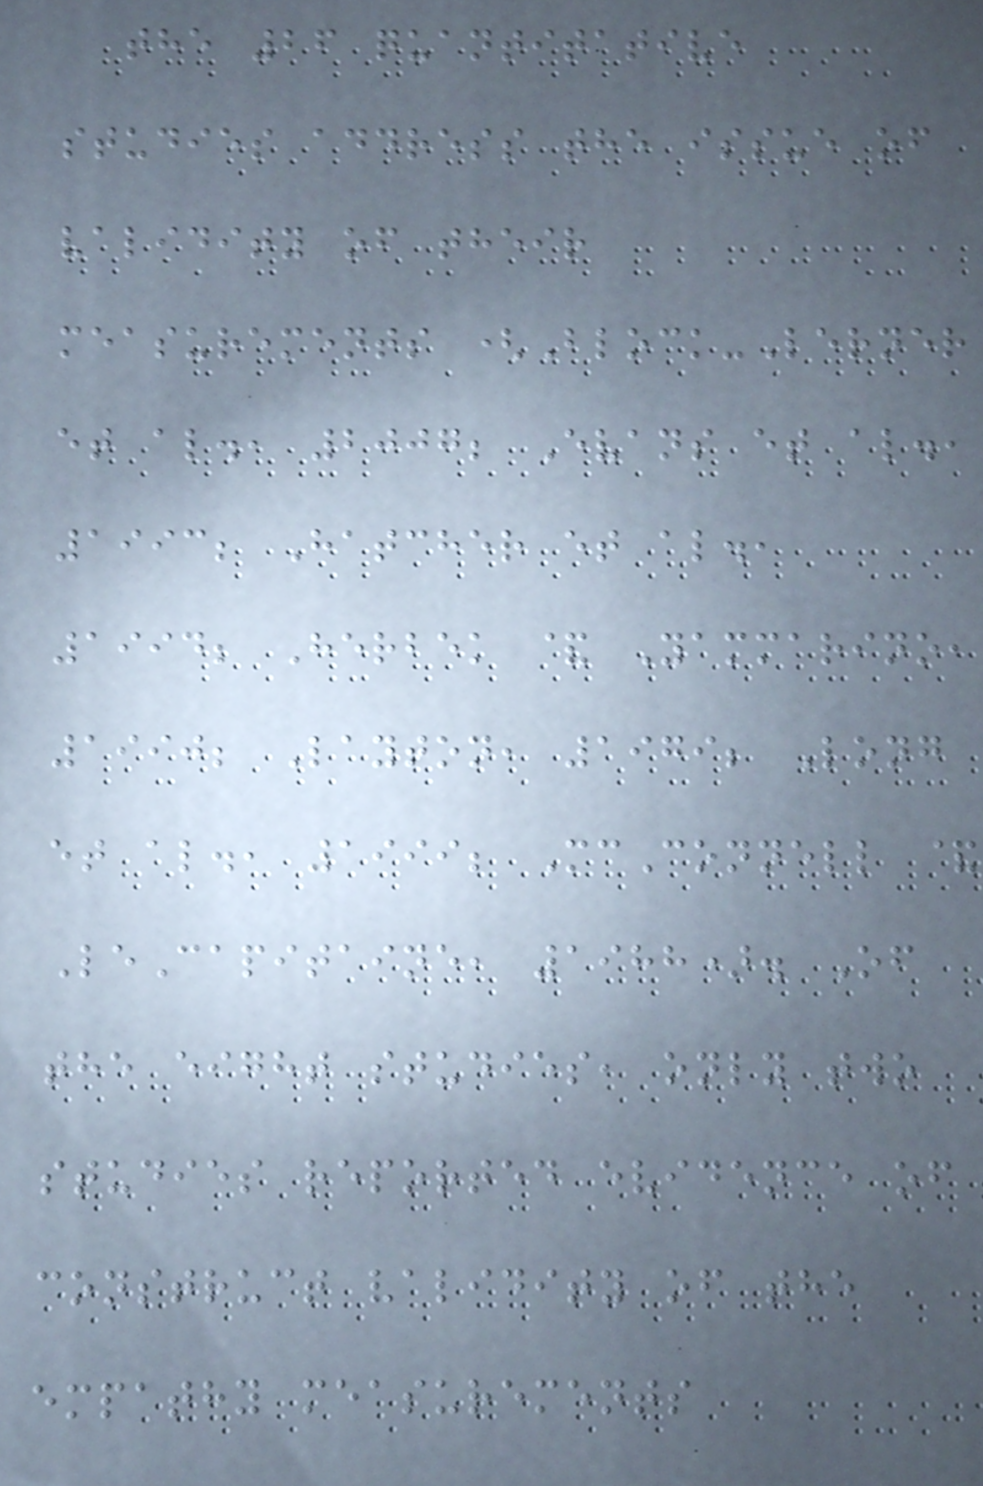the 26 quantitative
studies address the issue of
validity of their
measurements (Block-Lerner
et al., 2007; Evans et al.,
1993; Hatcher et al.,
1994; Herbek & Yammarino,
1990; Layton, 1979; Long
et al., 1999; McConnell &
LeCapitaine, 1988). Of
the eight studies, only two
studies reported evidence of
construct validity of the
empathy measurements
